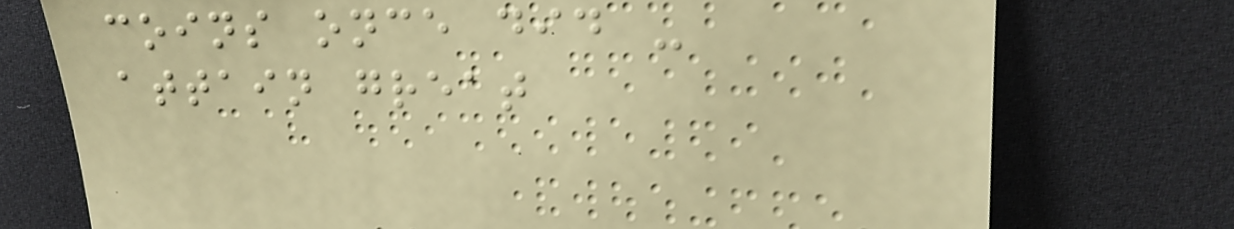coins once did -
attain great
